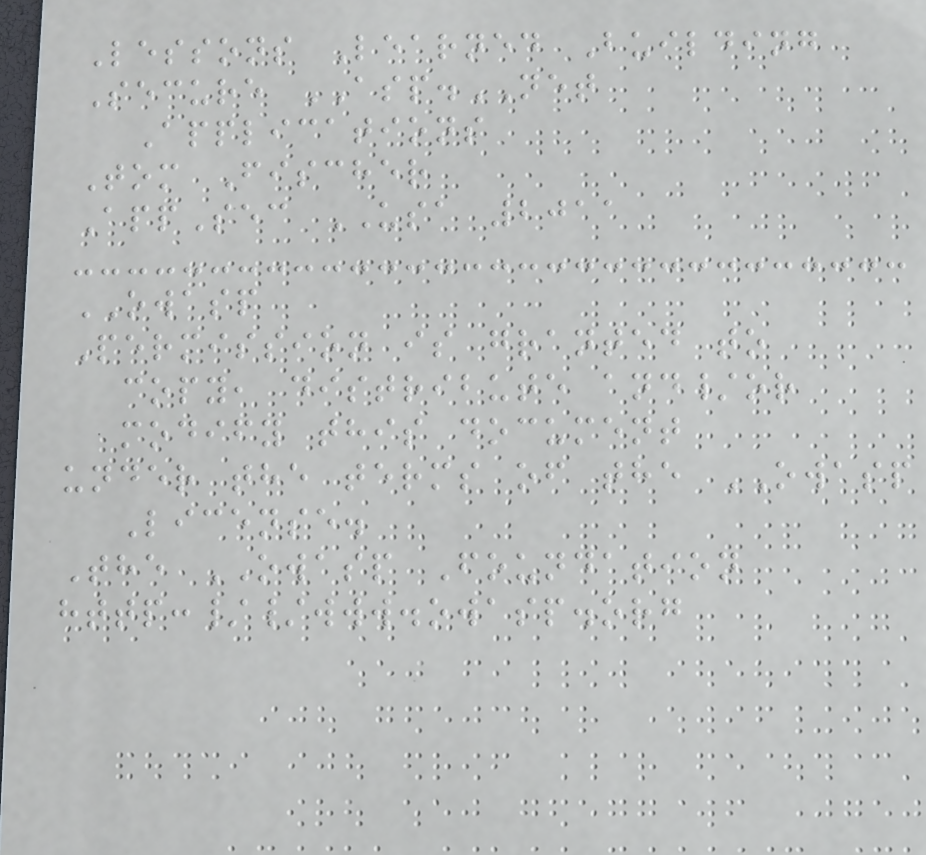Lessons Learned Building
Secure ASP.NET
Applications
Tom Fischer
AppSec USA 2011
OWASP
Permission is granted to
copy, distribute and/or
modify this document
under the terms of the OWASP
License.
The OWASP Foundation
http://www.owasp.org
